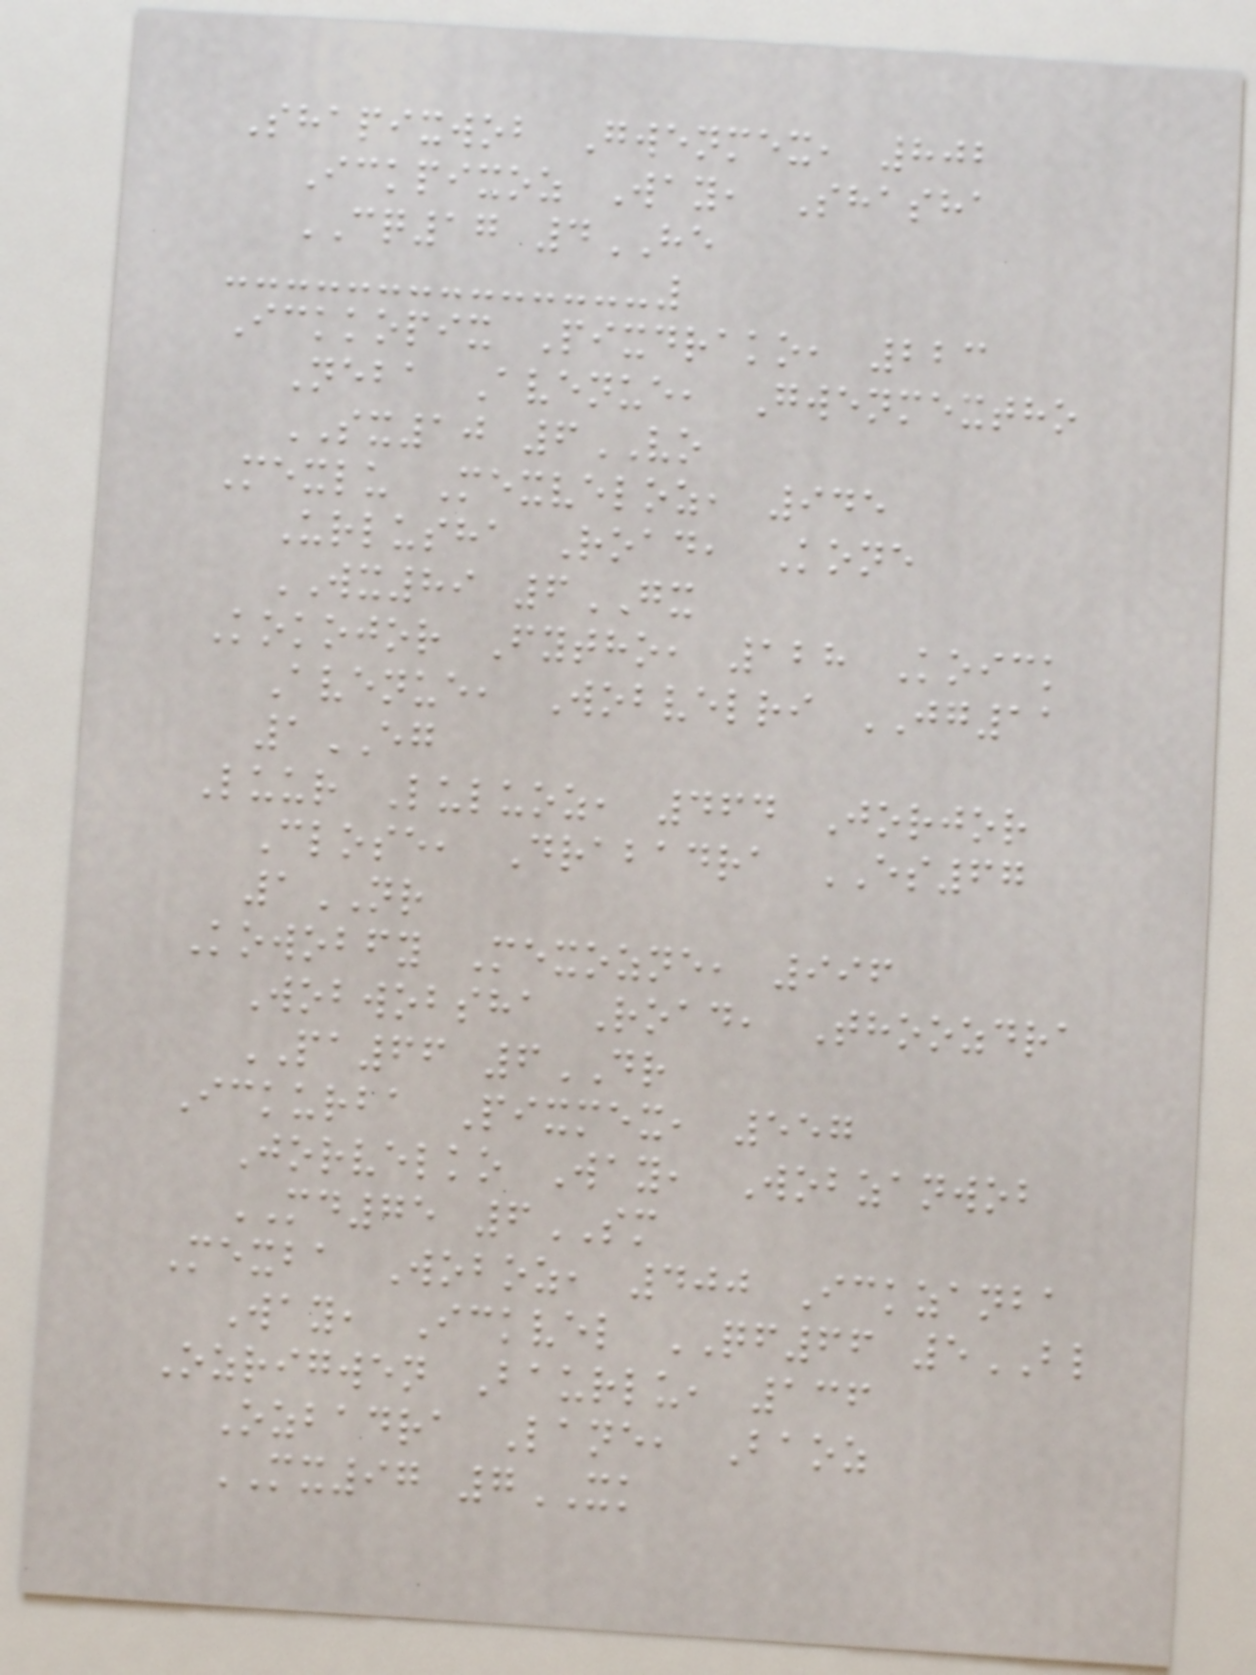Shapixwob Gwenmex, 802
Ickpixoz Way, Shasha
CQ17 4HE
Ickkopix Pixdrako, 223
Neba Avenue, Gwenmextho
SX10 6VO
Mexlu Mexveloz, 945
Urlusha Road, Kone
WX89 6GX
Kokojor Fytho, 128 Koick
Avenue, Wobvelri JG11
1EG
Luur Luluoz, 464 Jorjor
Close, Drabadra ES67
1NR
Kowobfy Mexozne, 996
Wobwobsha Road, Thoozdra
PA66 6DR
Ickurba Pixmex, 557
Jorvelko Way, Wobzanwob
MD75 6SM
Mexba Woboz, 400 Ickzanba
Way, Ickvel QF66 5BL
Ozrigwen Baurlu, 136
Ozbadra Lane, Baoz
MX97 7XK
